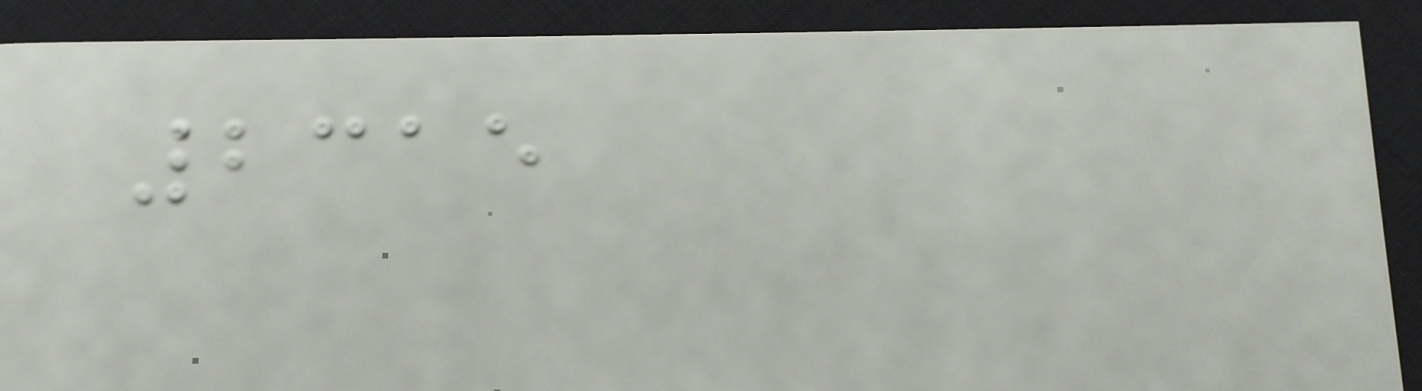2315
